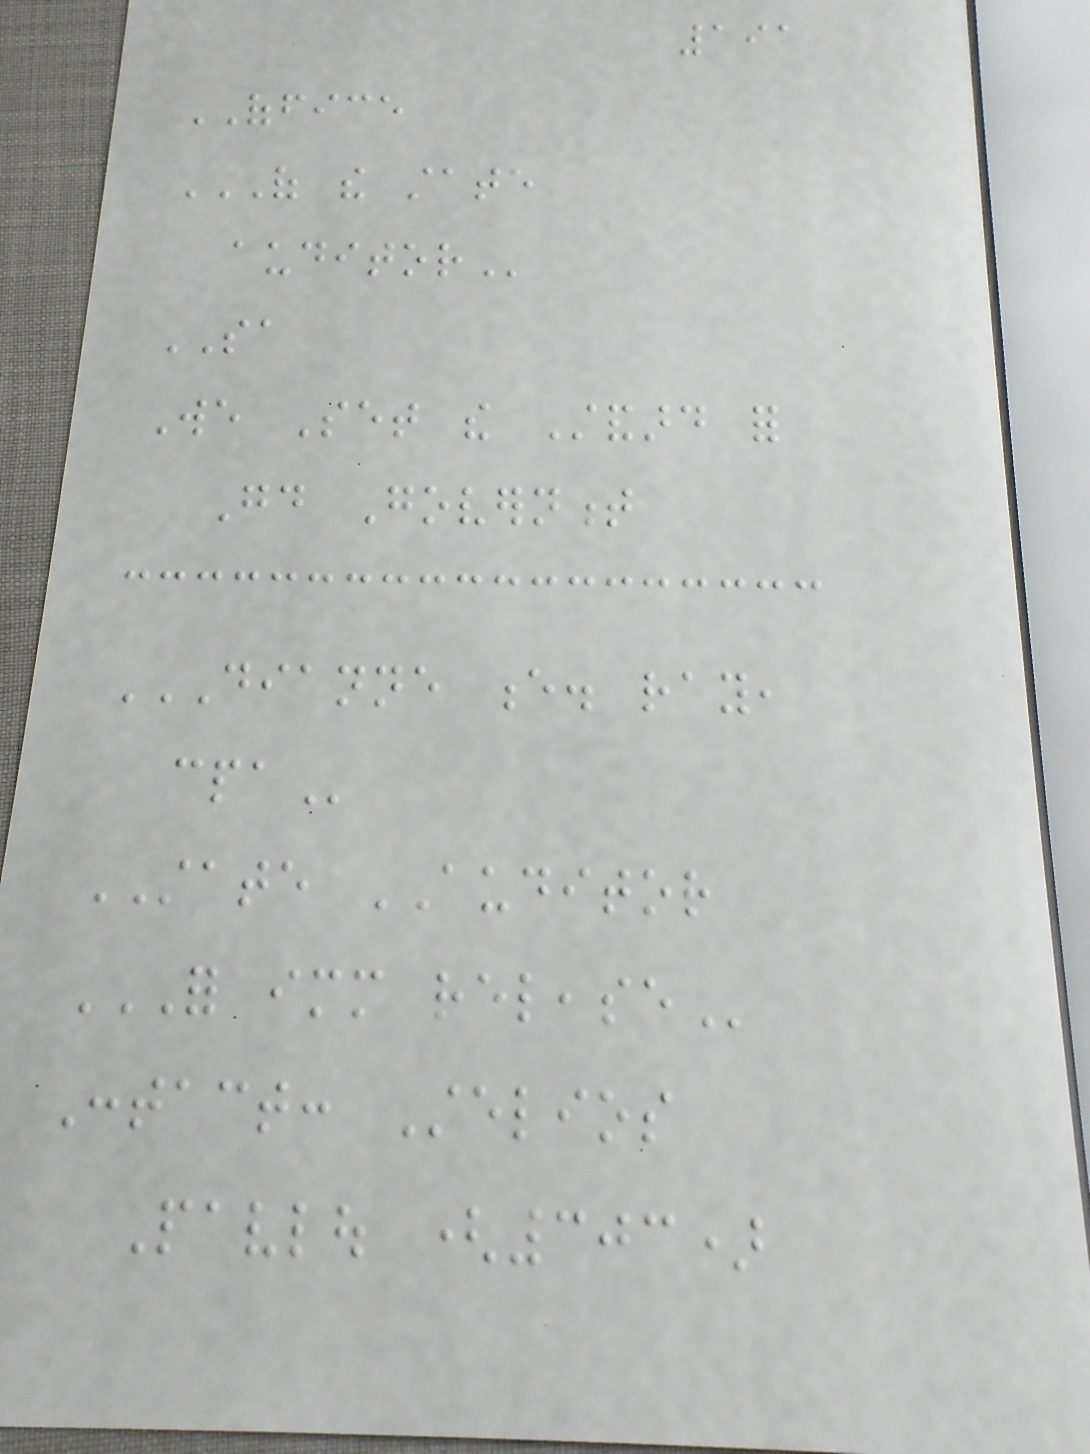191
OFFICE
OF THE STATE
AUDITOR
SA
We Set the Standard for
Good Government
DIANNE E. RAY,
CPA
STATE AUDITOR
FOR IMMEDIATE RELEASE
Contact: Stelios
Pavlou (303)
